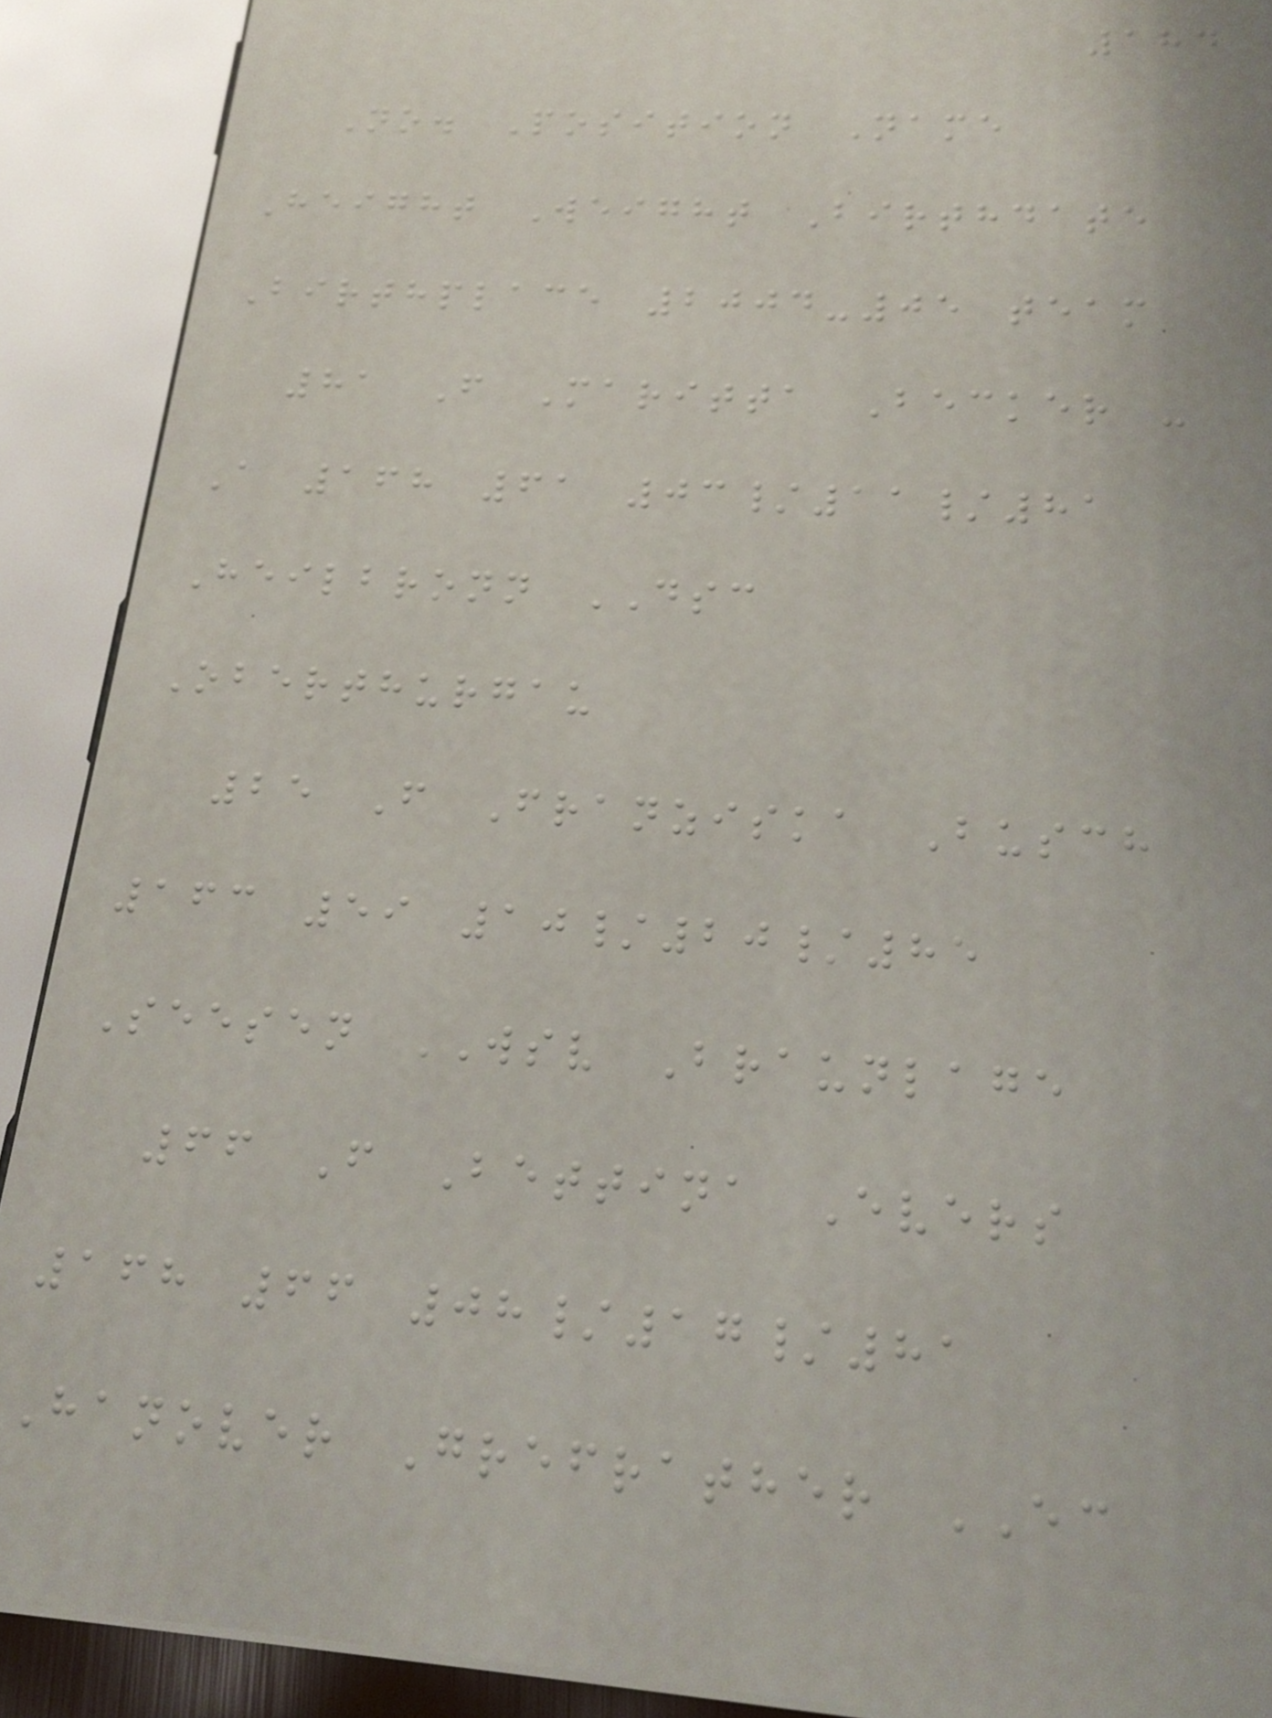184
No. Position Name
Height Weight Birthdate
Birthplace 2004-05 team
81 F Maritta Becker -
A 168 61 03/11/81
Heilbronn DSC
Oberthurgau
25 F Franziska Busch
163 59 10/20/85
Seesen WSV Braunlage
66 F Bettina Evers
168 66 08/17/81
Hanover Grefrather EC
